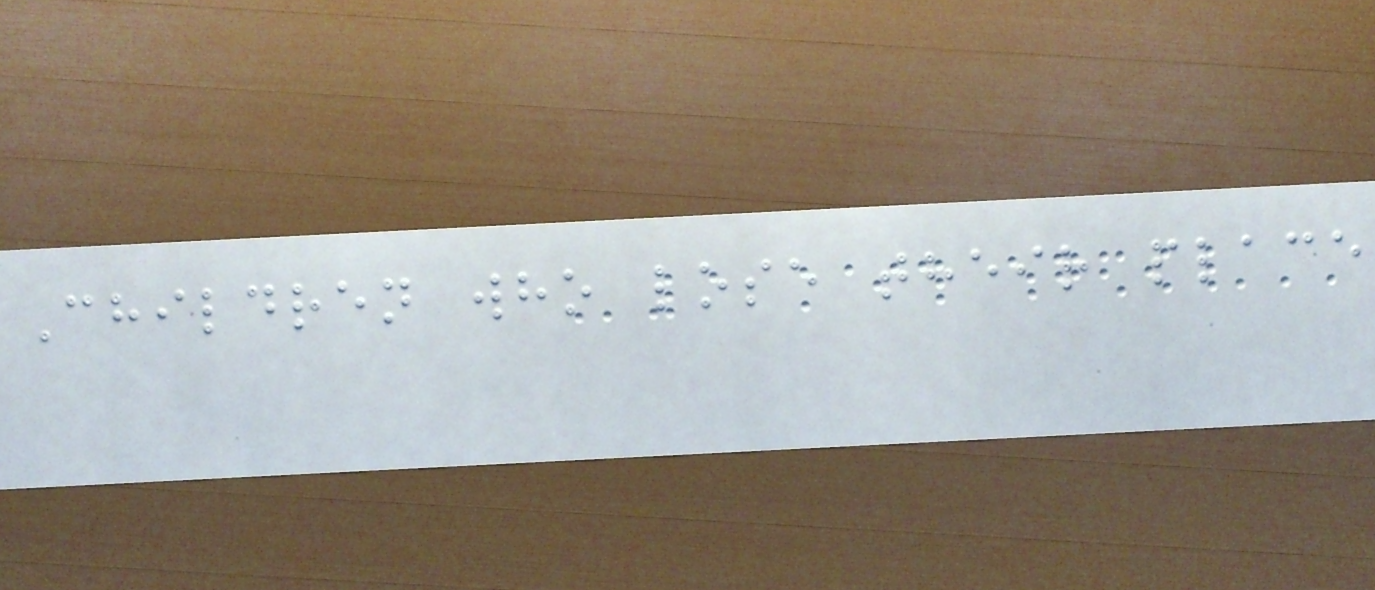Children who lose their place
